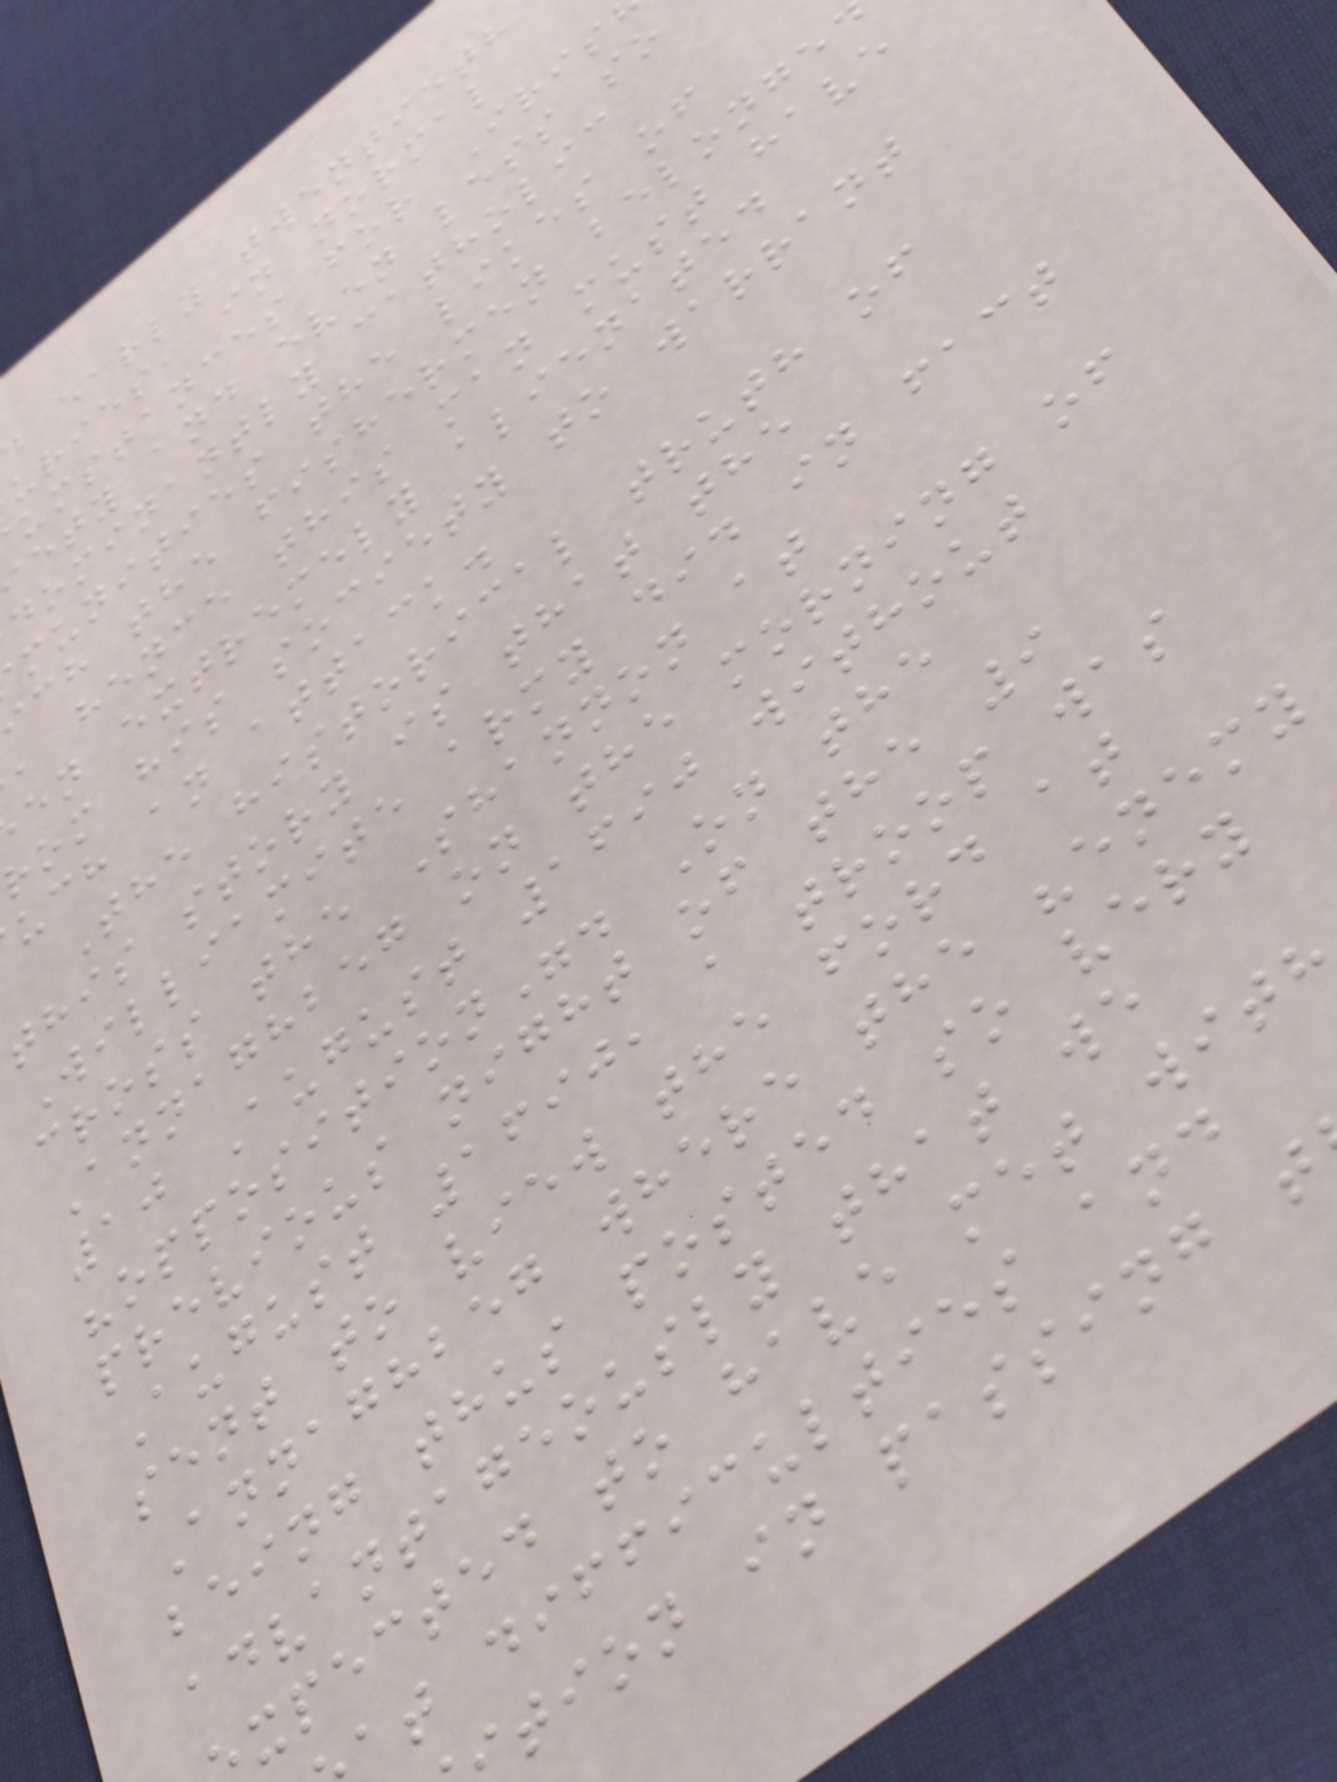early twentieth
uries, in normal
umstances for Iris
ety and even less so
dominantly catholic
munities the likes of
ch the fishermen belonge
, hence this man must have
en extremely alienated
rom his society to warrant
uch an attack.
The historical truth of
this story is that the
Williamite army did in fact
cross the Shannon at
Annaghbeg on the morning of
10 August 1690 without
"opposition". On the
previous night of the 9
August 1690, a troop was
sent to view the ford at
Annaghbeg where the "enemy
being thus posted so very
advantageously that we
xpected to have met with
at difficulties and
tion in passing t
